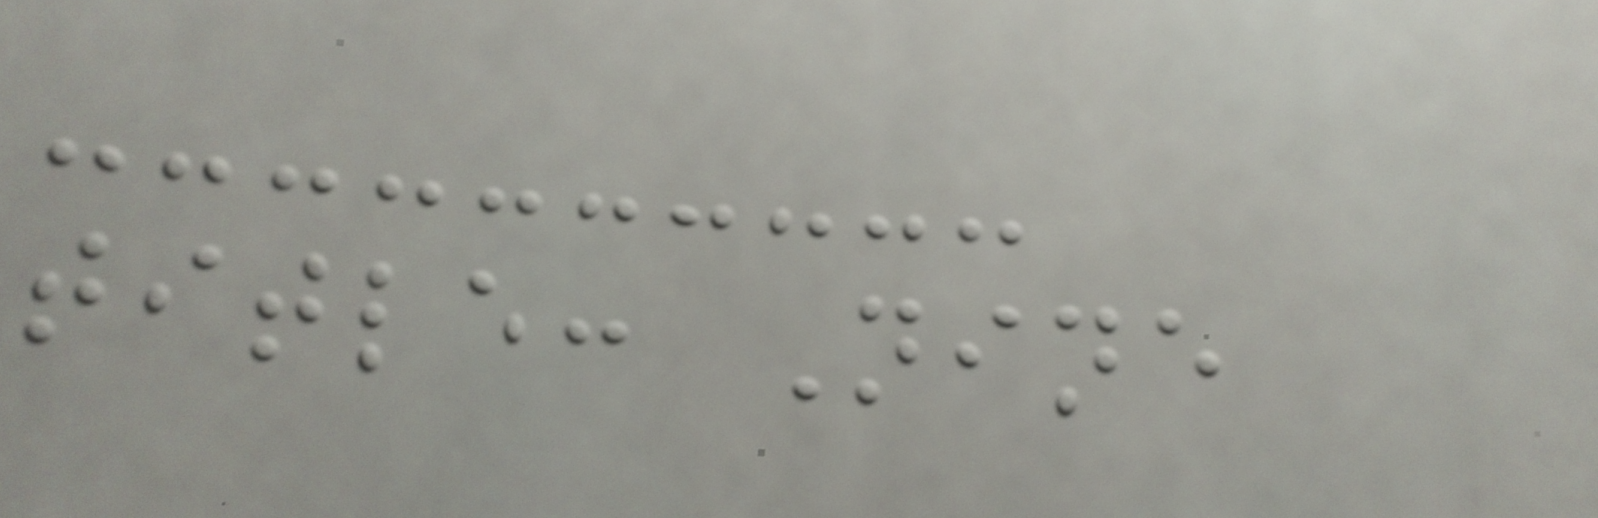title: Nine
